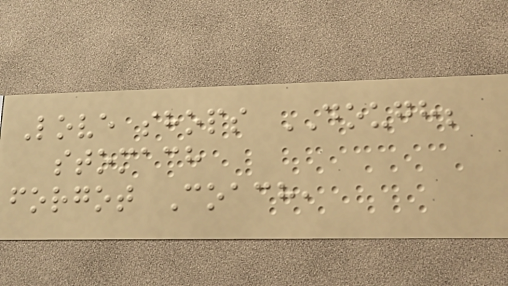Love shops DOUGH;
stomach
forgot Coach,
